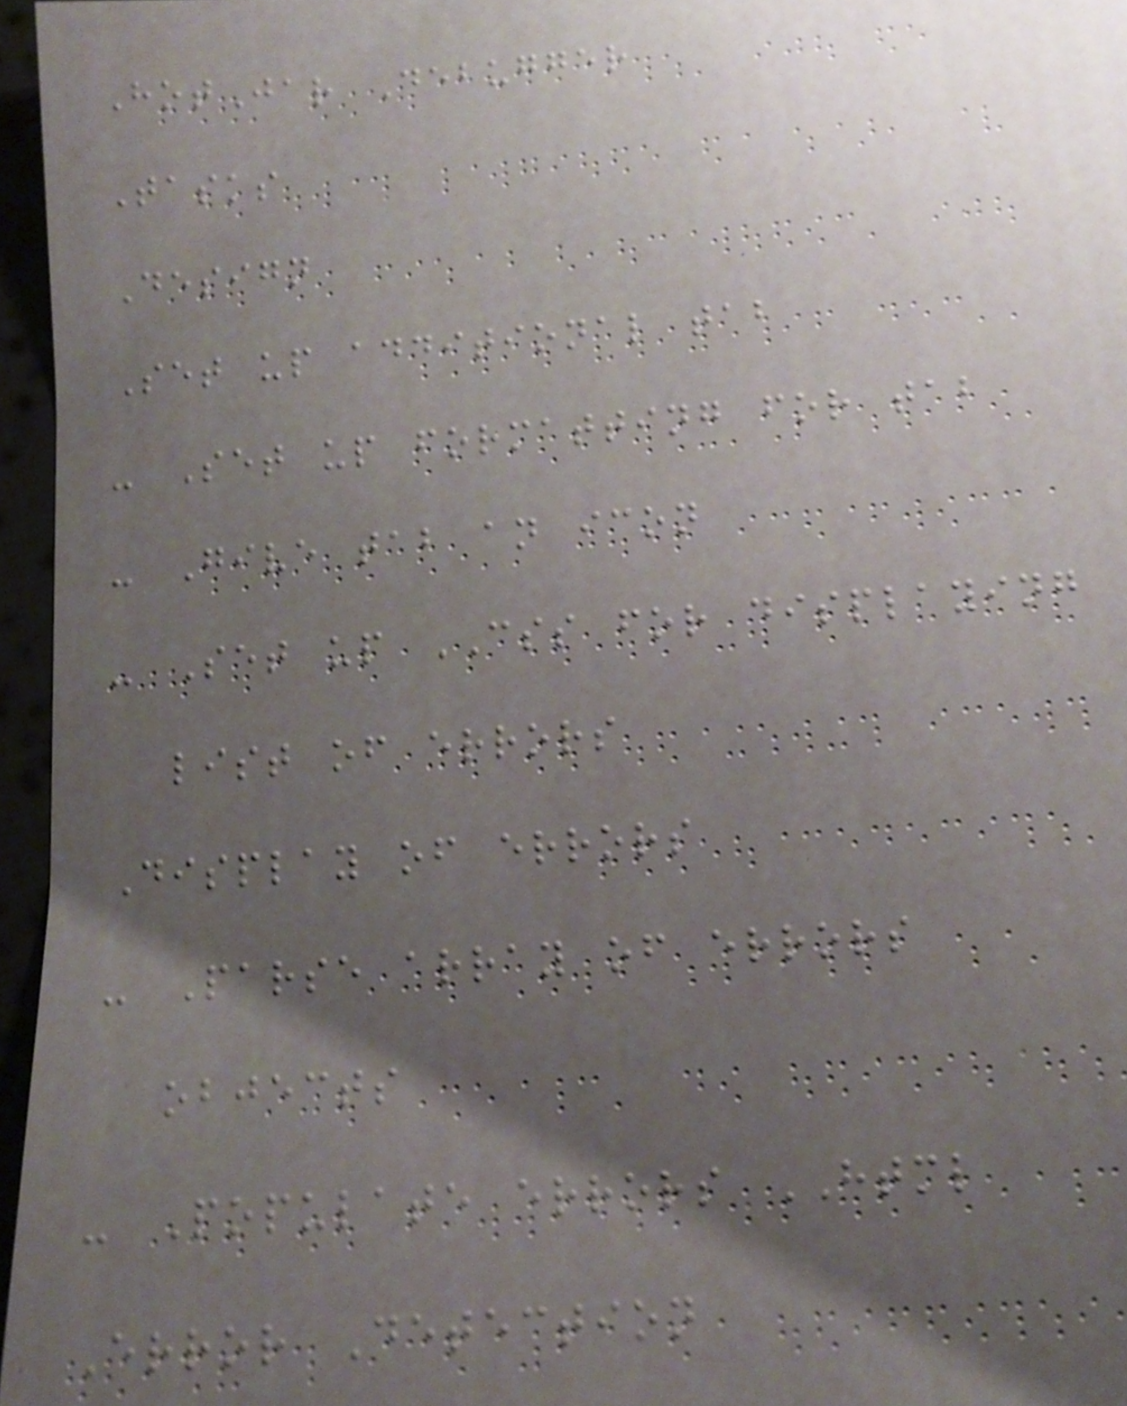HotJar Debugger
Tasks
Design
Set up additional tab
- Set up formatting for tab
- Give tab an icon
- Set up CSS for displaying
list of errors
Display of errors
- Parse array of errors
objects
- Populate errors HTML
Error Detection
